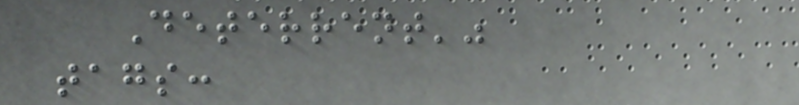Deterrent'"
tags:
